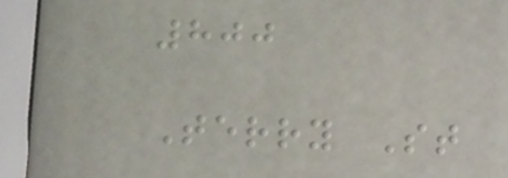800
Terry St
